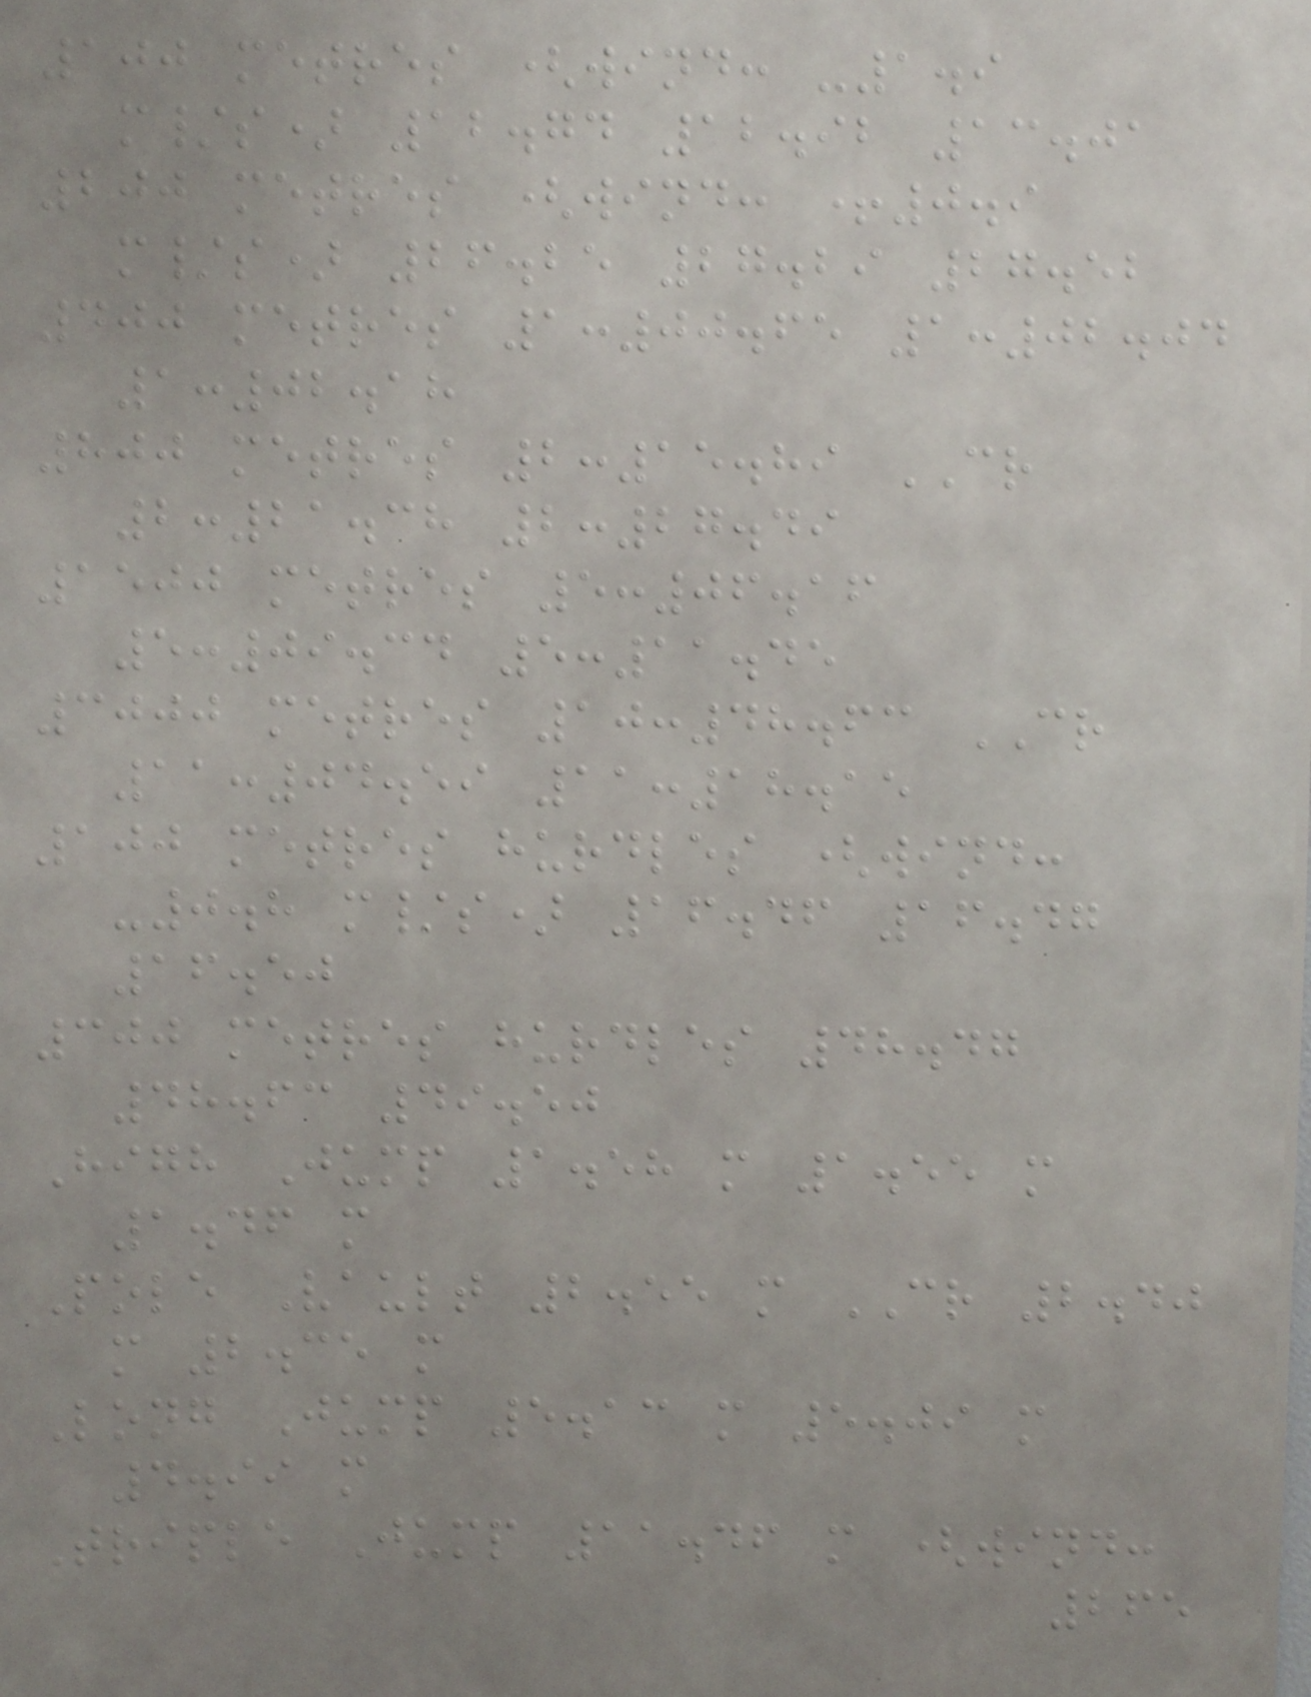100 metres (wind: -1.9
m/s) 12.74 12.92 13.01
200 metres (wind: +0.9
m/s) 26.25 27.29 27.52
400 metres 1:00.65 1:02.04
1:02.18
800 metres 2:15.89 CR
2:21.38 2:27.49
1500 metres 5:06.16
5:09.34 5:11.45
3000 metres 10:48.63 CR
11:04.59 11:18.15
100 metres hurdles (wind:
-0.8 m/s) 16.46 16.47
16.50
300 metres hurdles 48.47
48.63 49.50
High Jump 1.58 m 1.55 m
1.46 m
Pole Vault 2.55 m CR 2.40
m 2.35 m
Long Jump 5.13 m 5.09 m
4.99 m
Triple Jump 11.46 m (wind:
265
